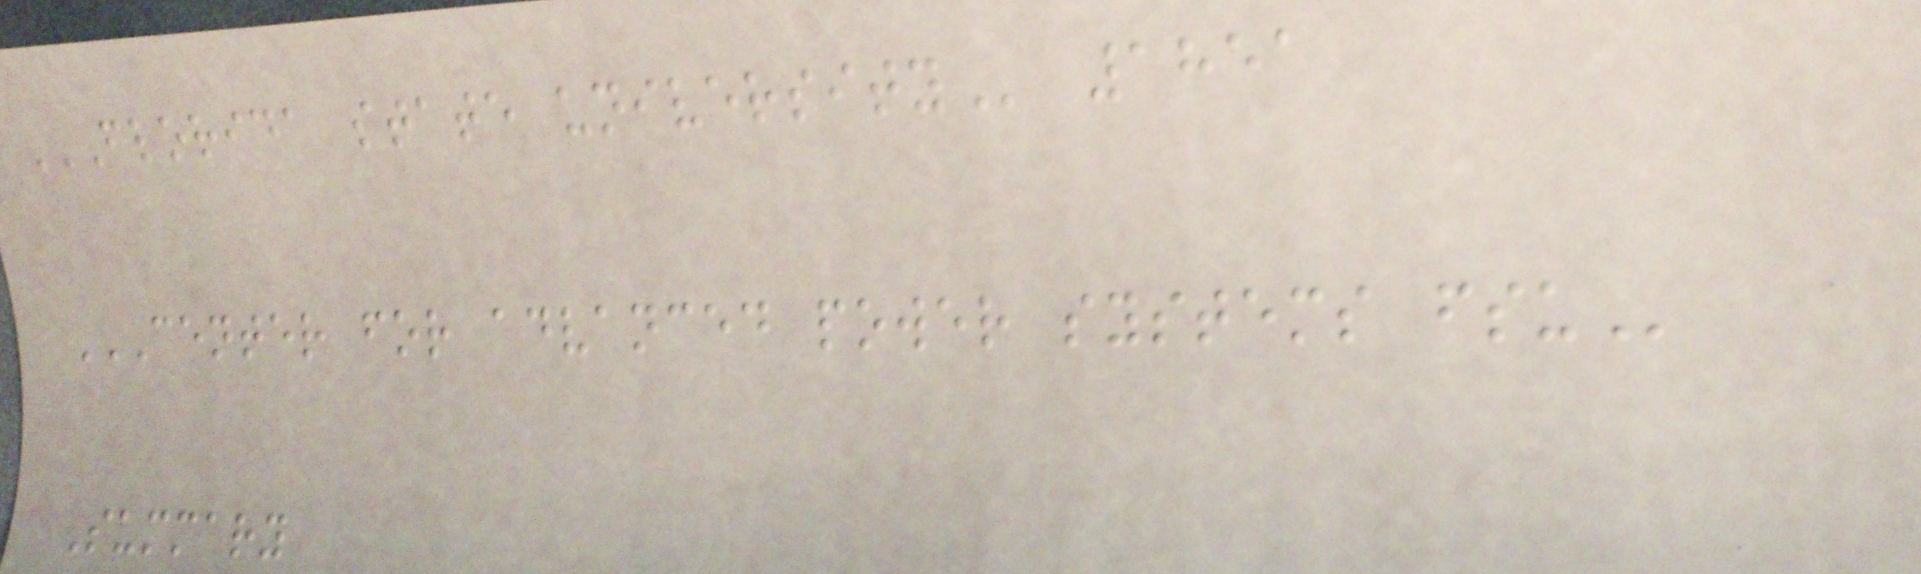FLORIDA STATE UNIVERSITY 1851
CENTER FOR ADVANCED POWER SYSTEMS FSU
Summary
